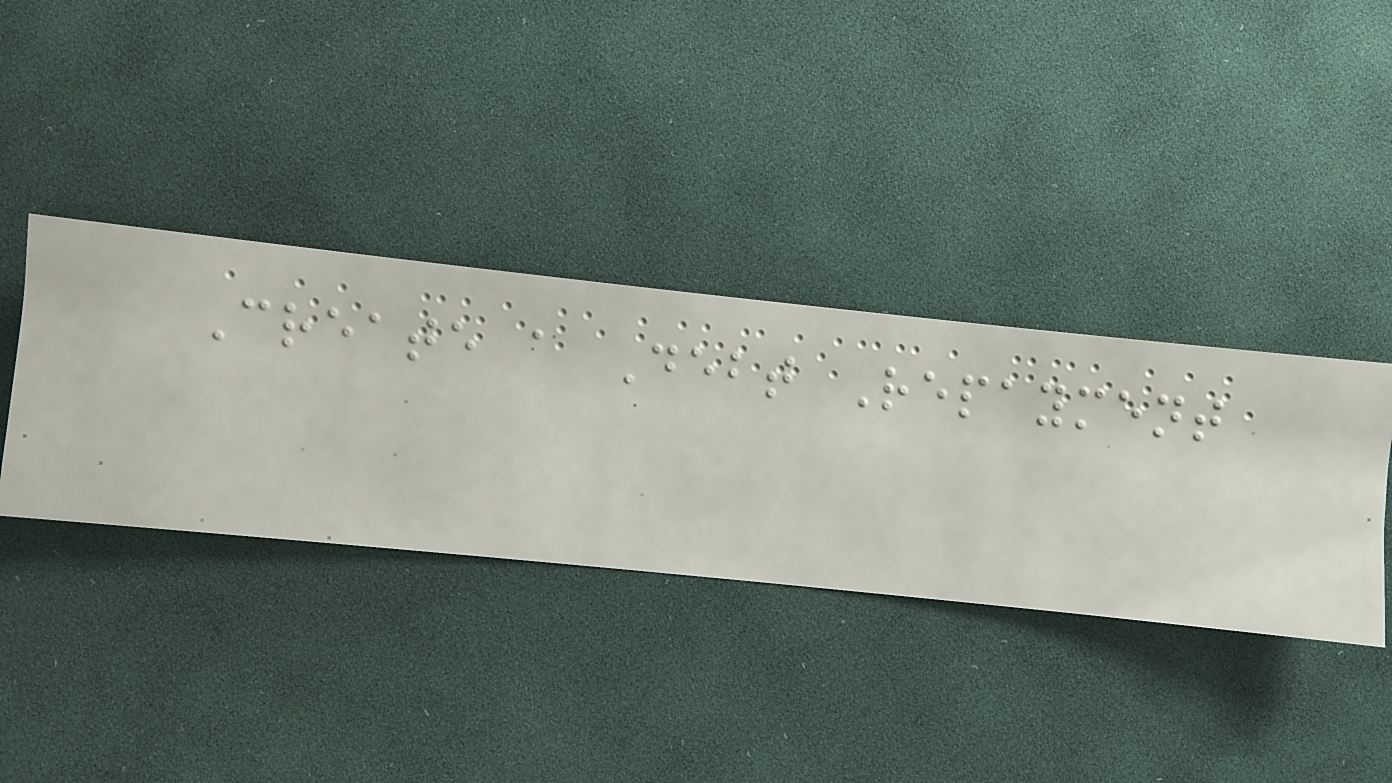Create a Debt Repayment
